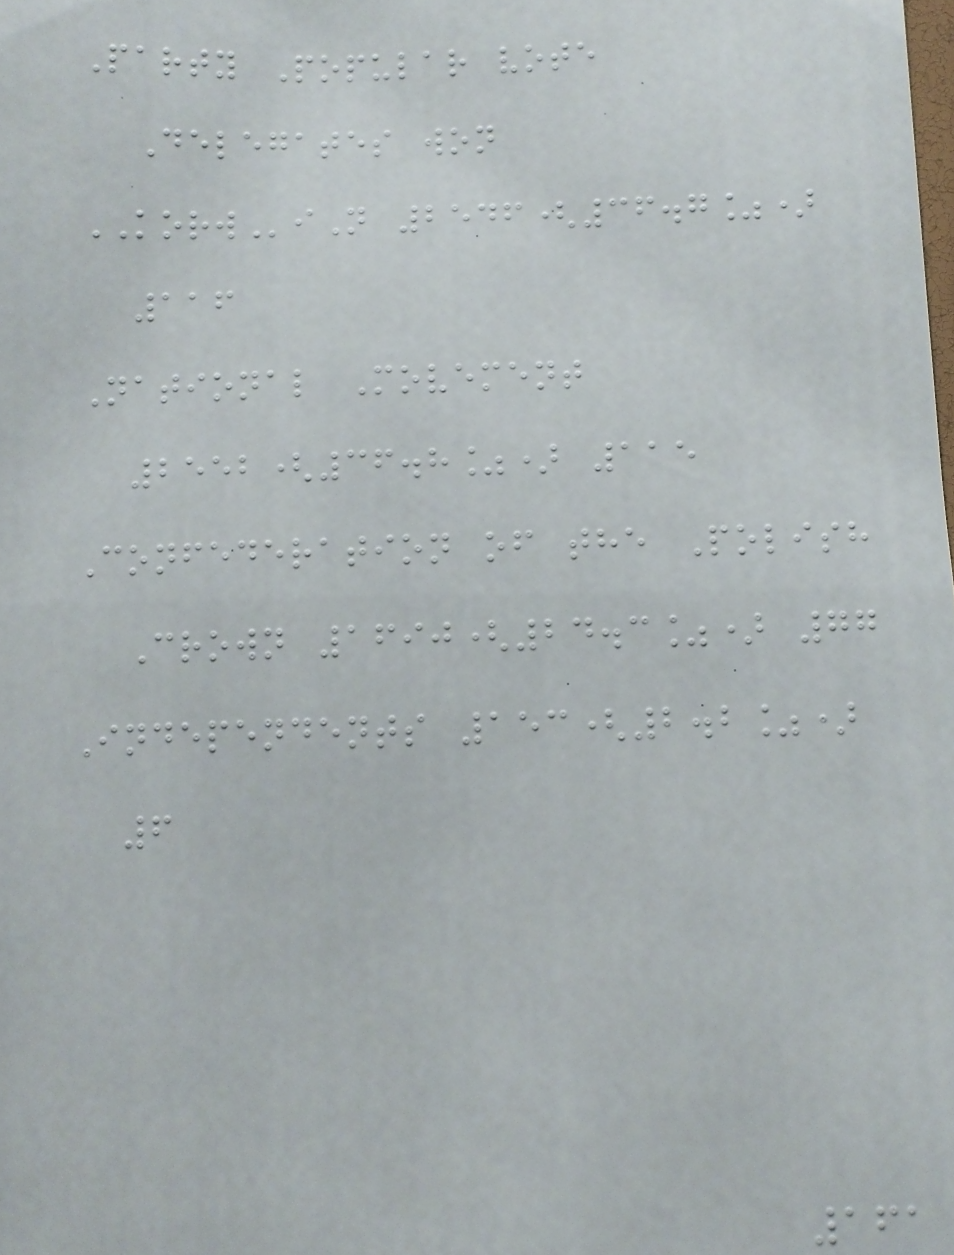Party Popular vote
Delegates won
KORWiN 2546(36.7%)
116
National Movement
2552(36.8%) 115
Confederation of the Polish
Crown 1690(24.3%) 77
Independents 153(2.2%)
6
161
